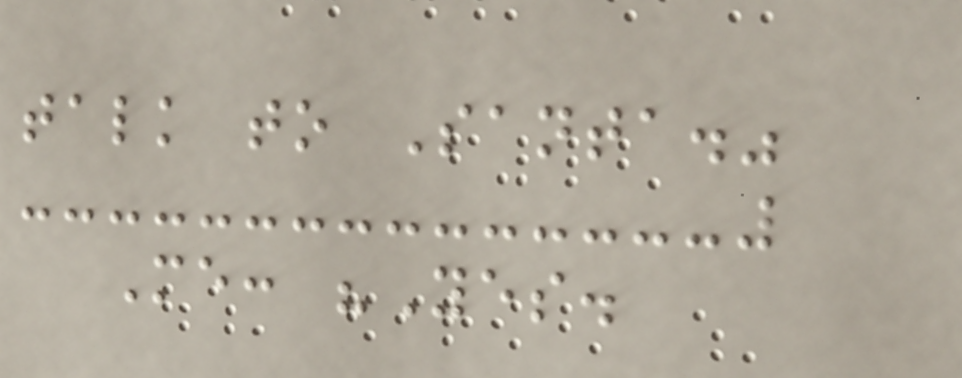talk to Santa."
Me: "Yes.
